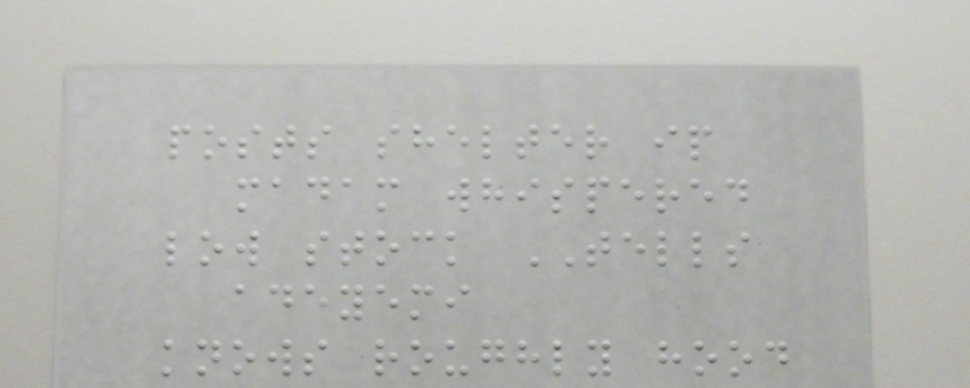posts shelter ip
madam whispered
low stock TELLS
adeyemi
knows roughly hood
